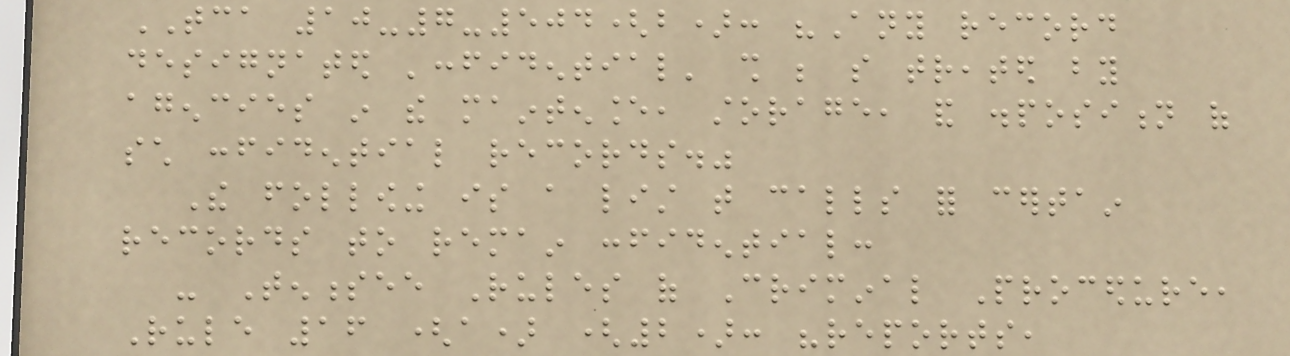TCA 10-7-504(b): "Any record
designated 'confidential' shall be so treated by
agencies in the maintenance, storage, and disposition of
such confidential records."
The following is a list that calls for certain
records to remain confidential:
- Tennessee Rules of Criminal Procedure,
Rule 16 (a) (2): "reports,
